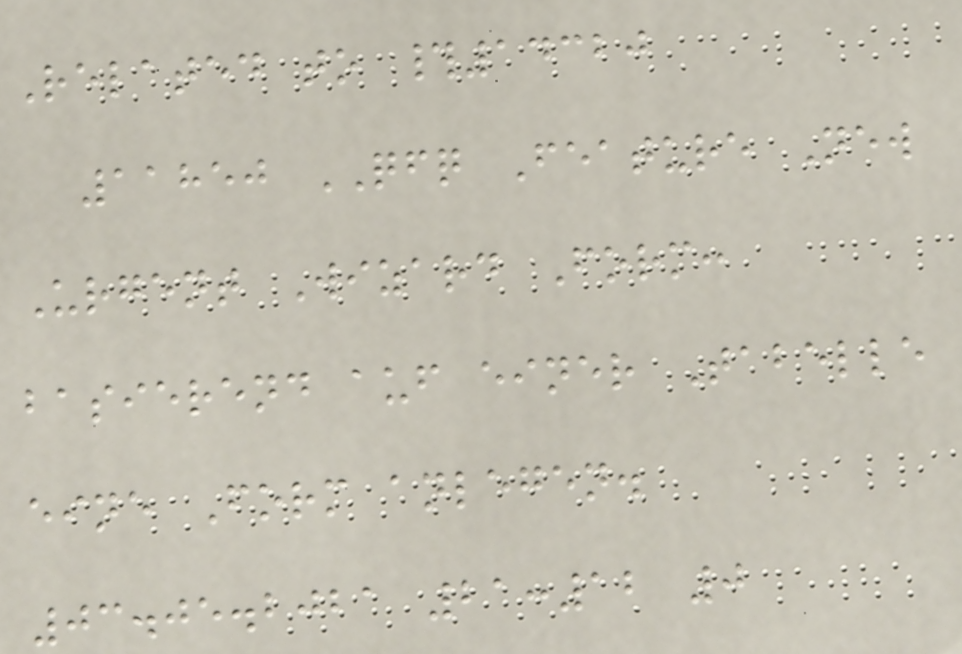Related to #14320
11850 QFQ Feature New
Urgent Wizard Form:
basierend auf einer Tabelle
eine Form anlegen.
03.05.2021 21:12 0
